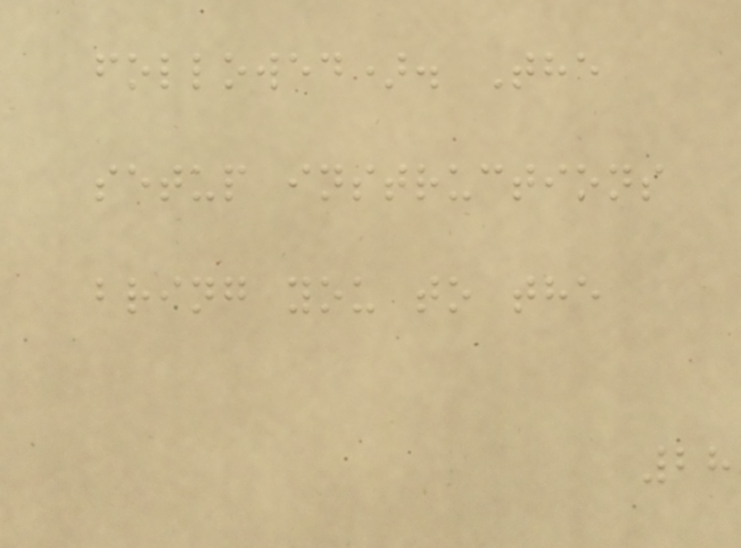followed). The
setup instructions
bring you to the
28
